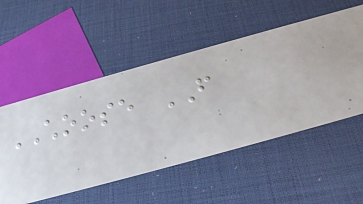CHOOSE FROM
